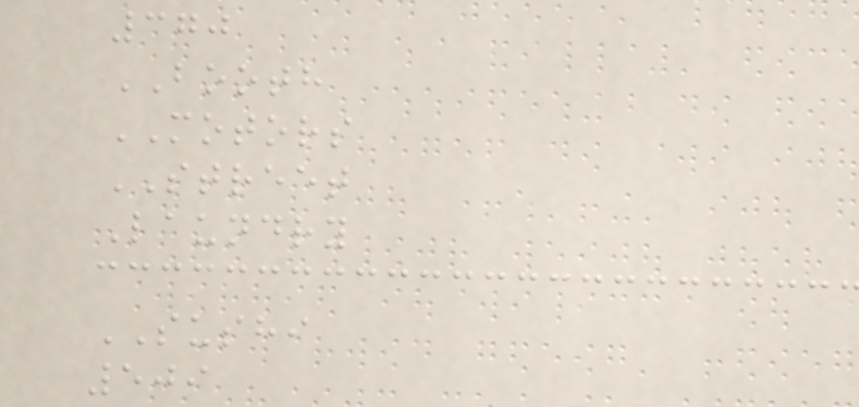370
BOOTH
MOTORS
STREET
Laundry
SUSHI
509
